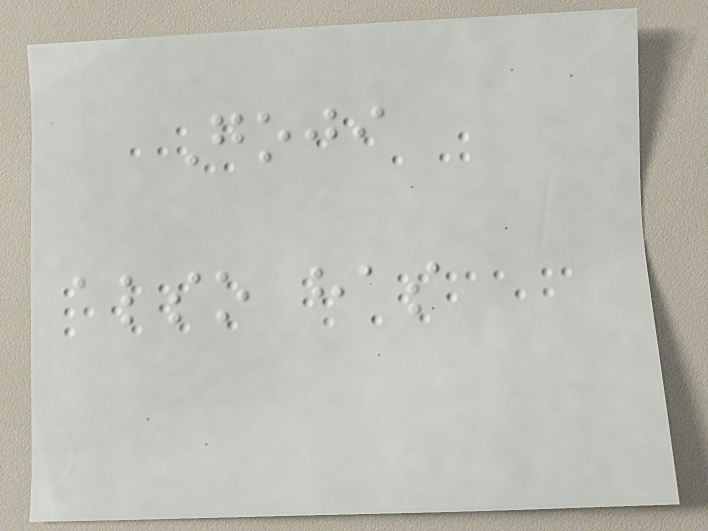Goji
also has
